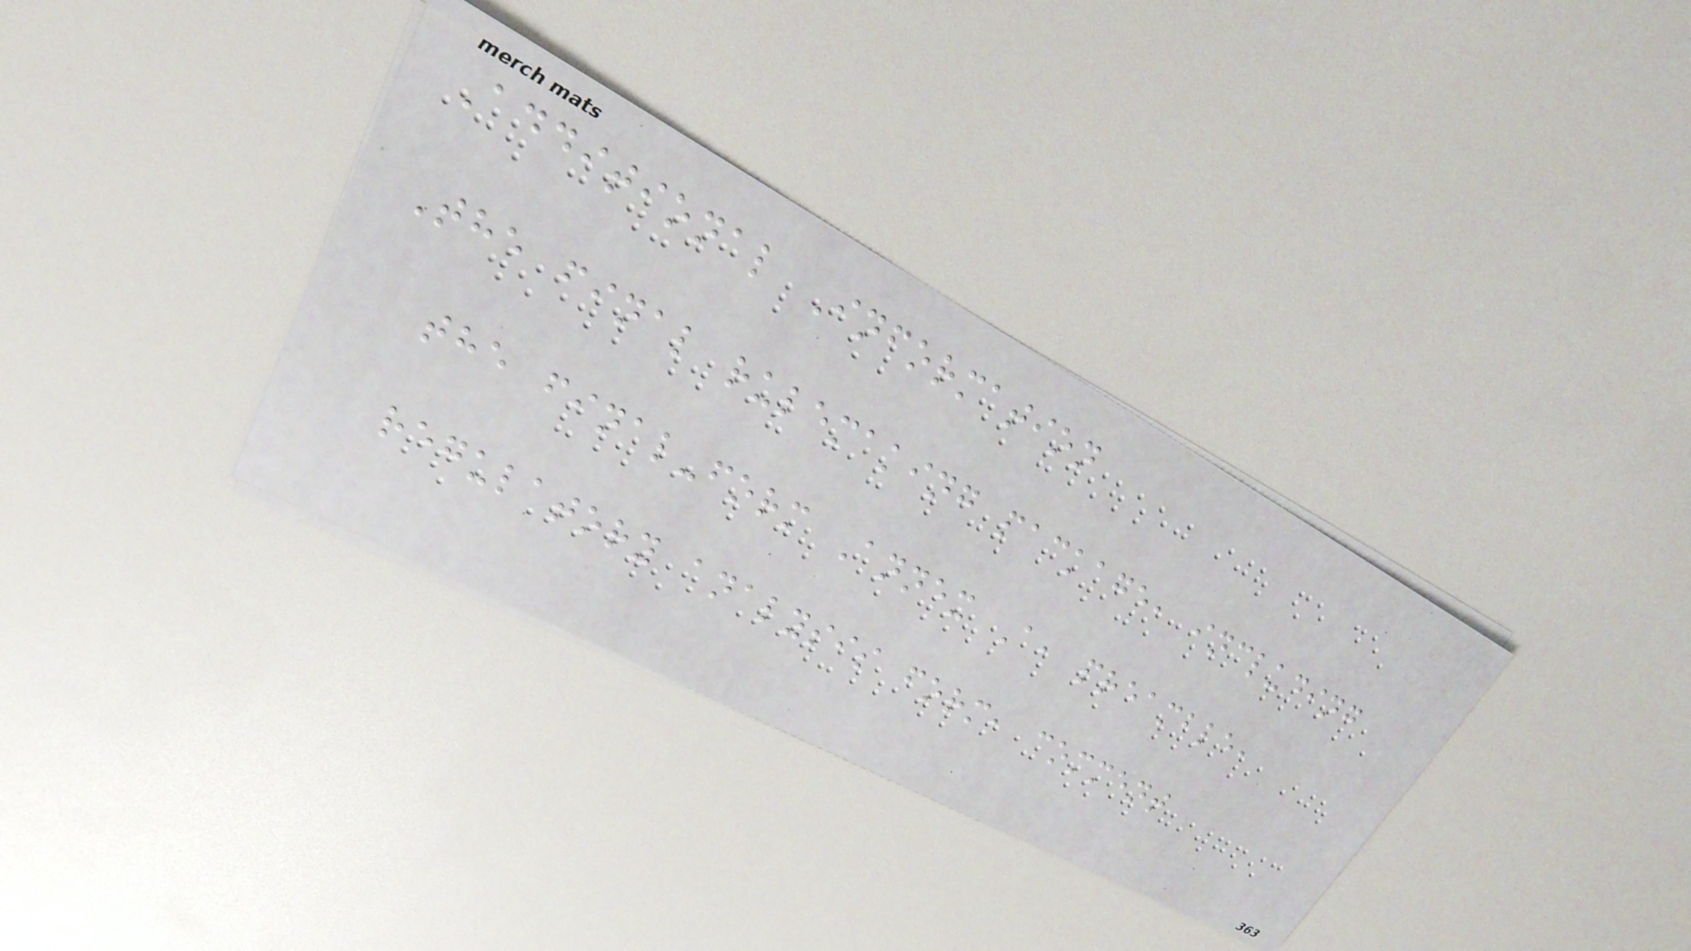Additional Information
The final rulemaking package, including
the final-form Annex A, preamble,
regulatory analysis form, comment
